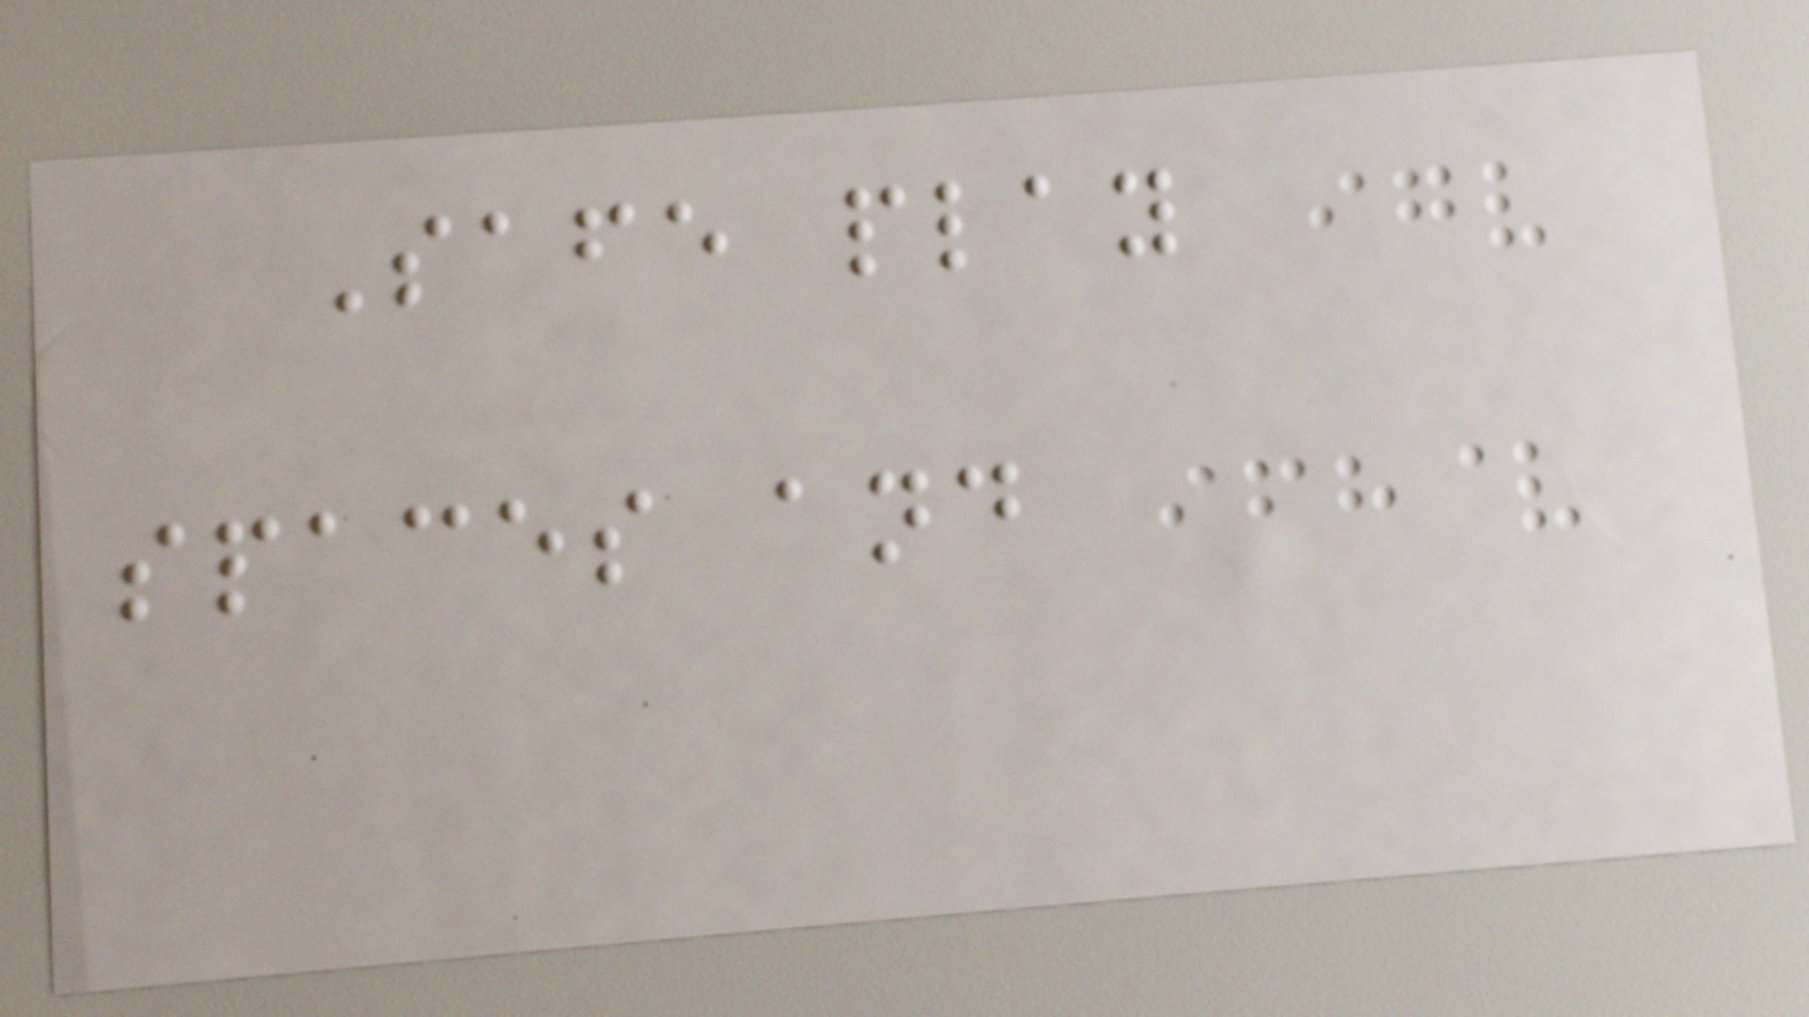Safe play
spaces and
